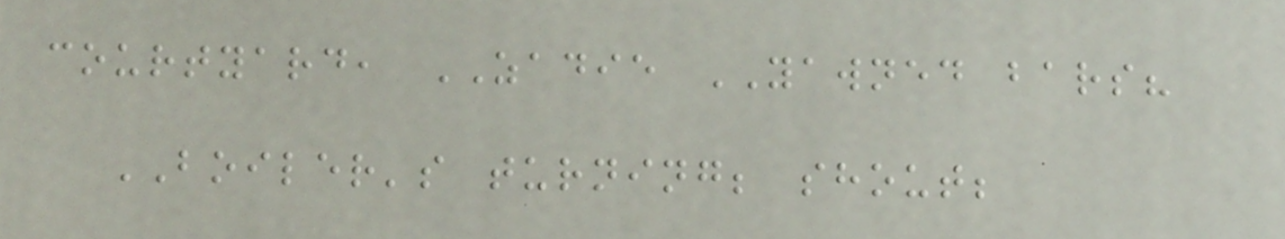courtyard, ZADIE YAWNED bars?
BOILER's turning; shout;
